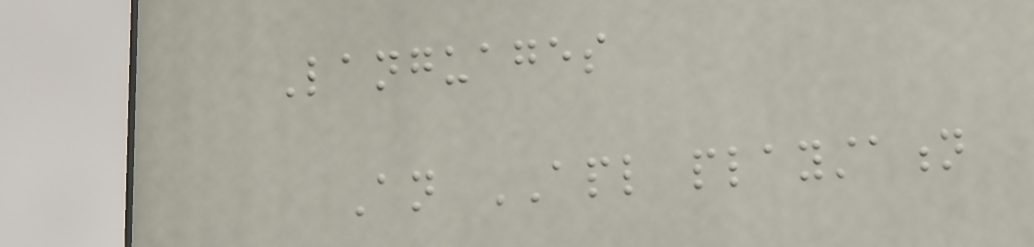Languages
An APL playstation
